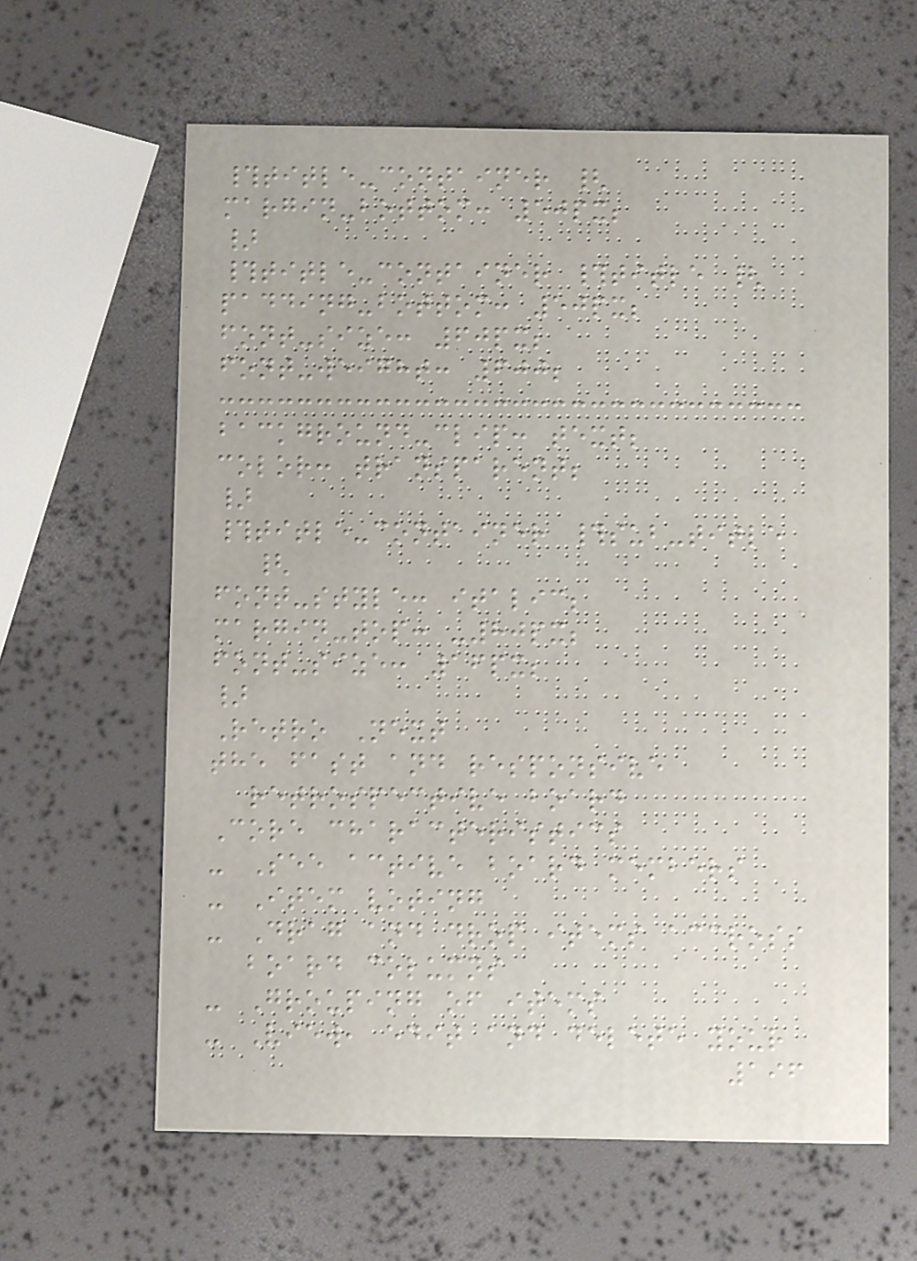#title-container {
margin-bottom: 50px;
}
#title-container #title {
padding-bottom: 50px;
font-size: 60px;
font-weight: 600;
background-clip: text;
color: transparent;
}
#title-container #sub-title
{
font-style: italic;
margin-top: -80px;
font-size: 16px;
}
Retro Next
the fast and responsive
retrospective board
Core characteristics
- See active board members
- Item voting
- Drag and drop items accross
board columns
- Grouping of items
- View, edit and delete your
196
